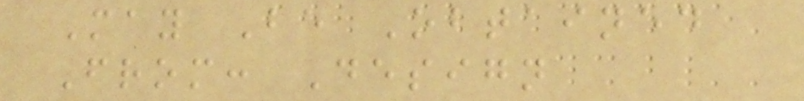May Be Obtained
From: Design
